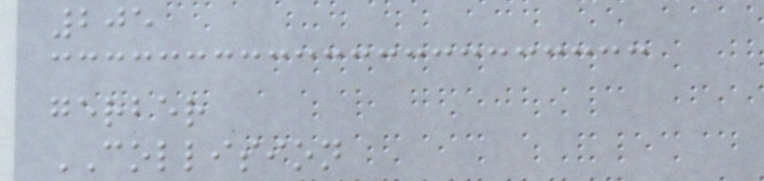205
gerber
COLLISION
